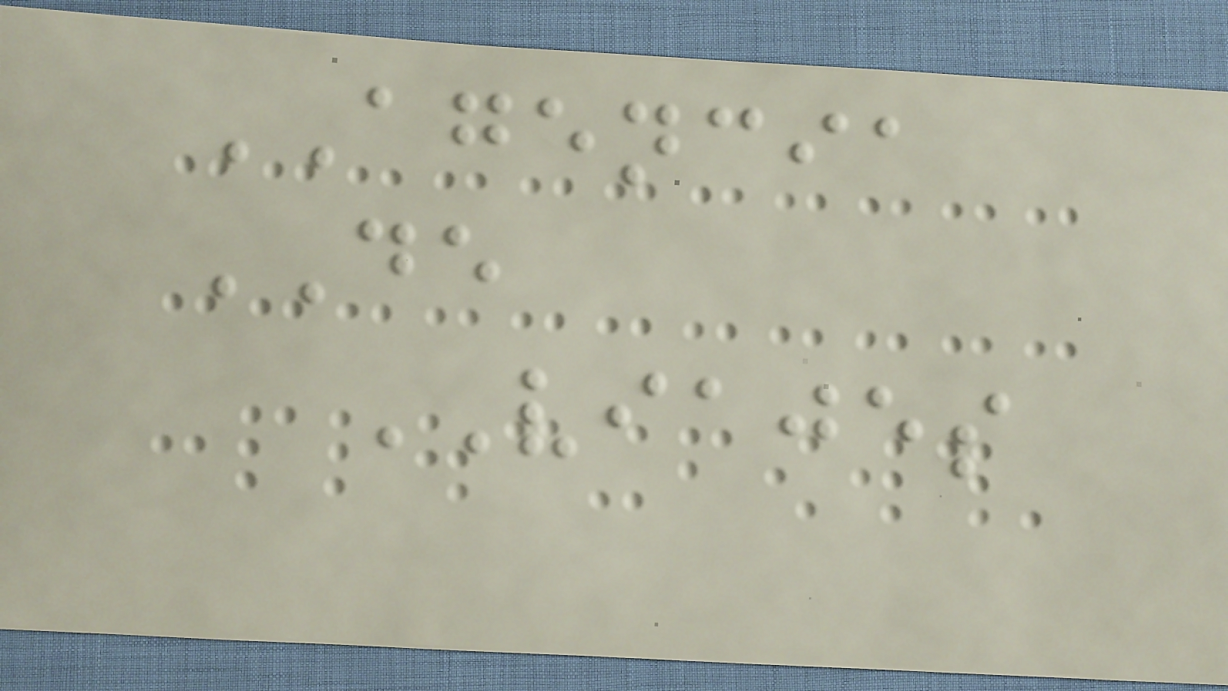AGENCIA
DE
VIAJES
